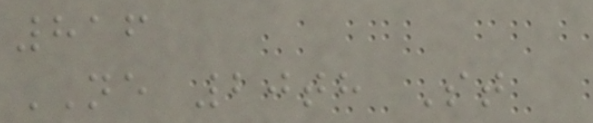816
NE 20th St
